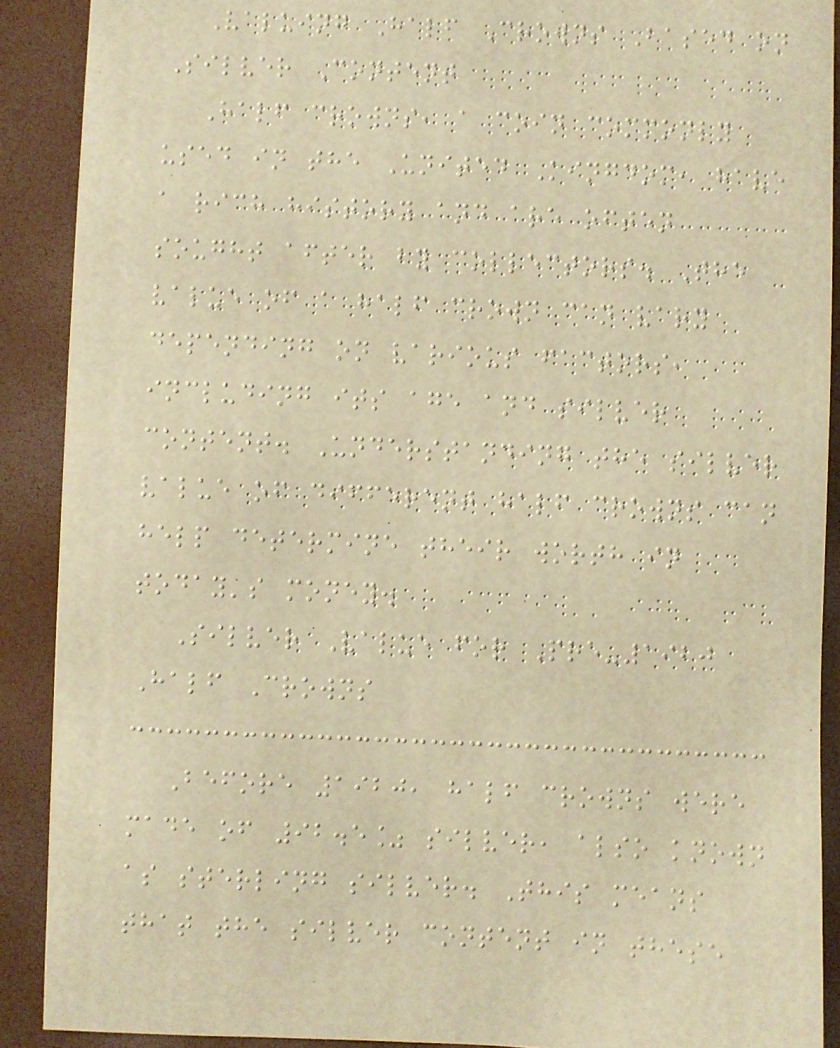Valuing Half Crowns Based on
Silver Content
Half crowns, a coin commonly
used in the United Kingdom, have
a rich history and are often
sought after by collectors. The
value of a half crown can vary
depending on various factors,
including its age and silver
content. Understanding the silver
value of different half crowns can
help determine their worth in
today's money.
Silver Value for Pre-1920
Half Crowns
Before 1920, half crowns were
made of 92.5% silver, also known
as sterling silver. This means
that the silver content in these
